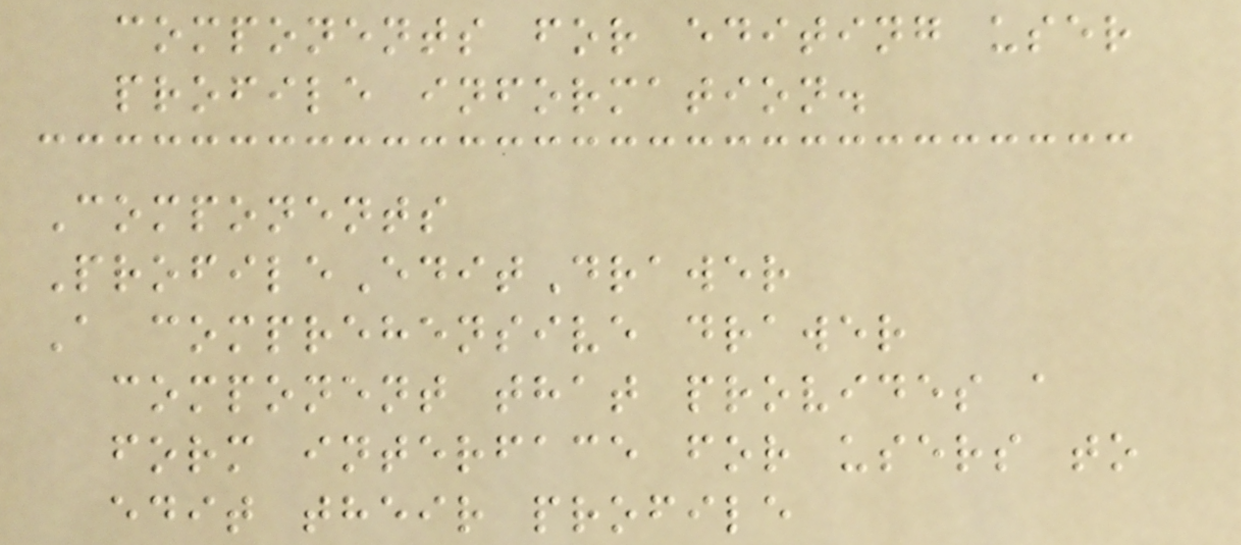components for editing user
profile information.
Components
ProfileEditDrawer
A comprehensive drawer
component that provides a
form interface for users to
edit their profile
